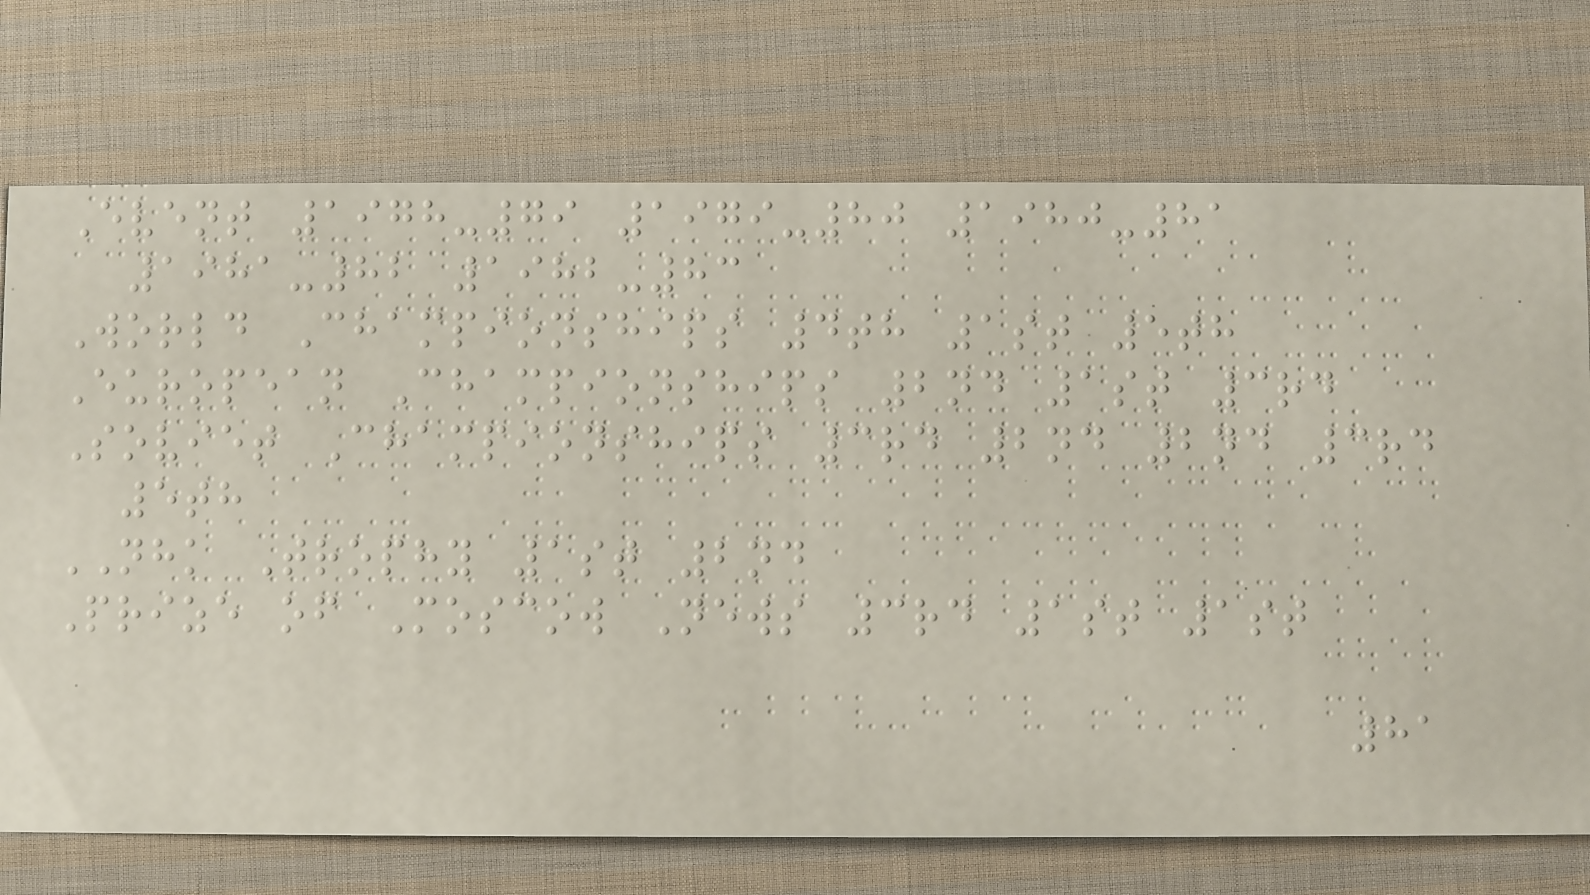Event 1978-79 1979-80 1980-81
1981-82 1982-83
World Championships 4th 1st 5th
European Championships 2nd 1st 3rd
Soviet Championships 3rd 2nd 2nd 3rd
5th
NHK Trophy 1st 2nd
Prize of Moscow News 3rd 1st 1st
81
